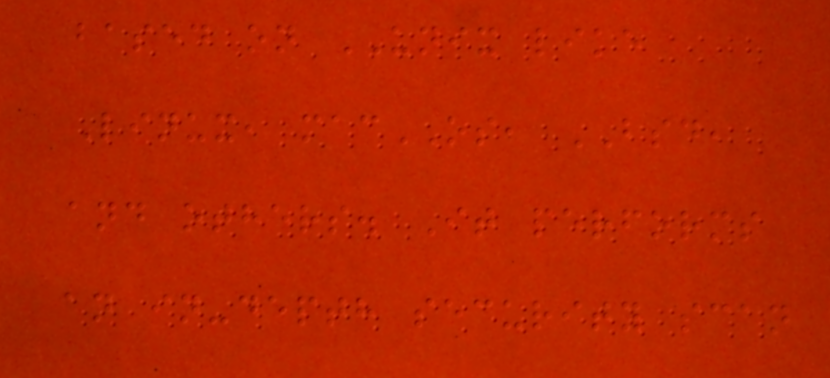based on UNIX like
Linux, macOS, BSD,
and others. It performs
an in-depth security scan
